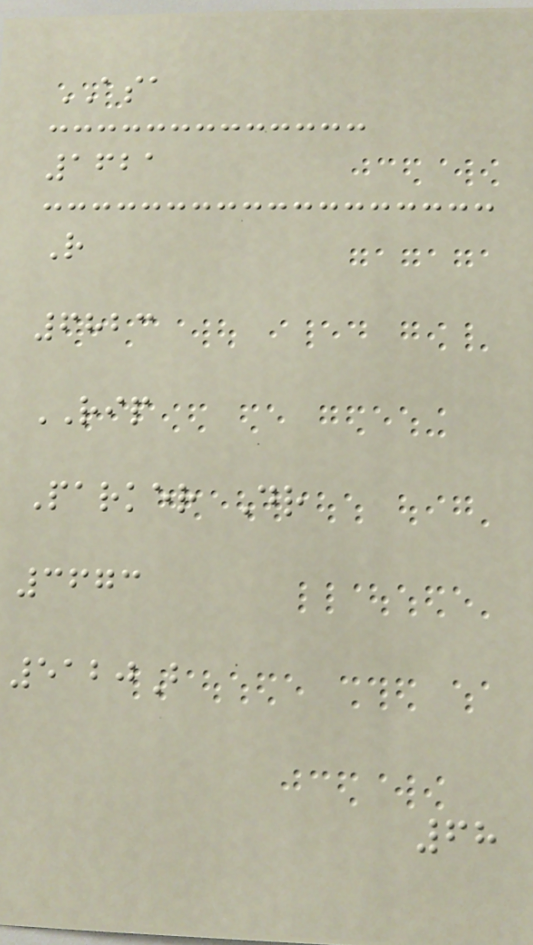ASA
1621
R
6823
RIP
Parker Dr
3673
5120B
68
